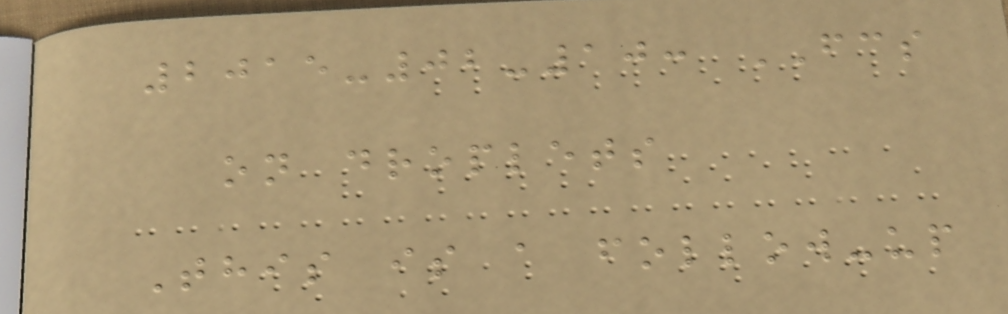2015-02-10: FCS
on droplets
This is a follow-up
